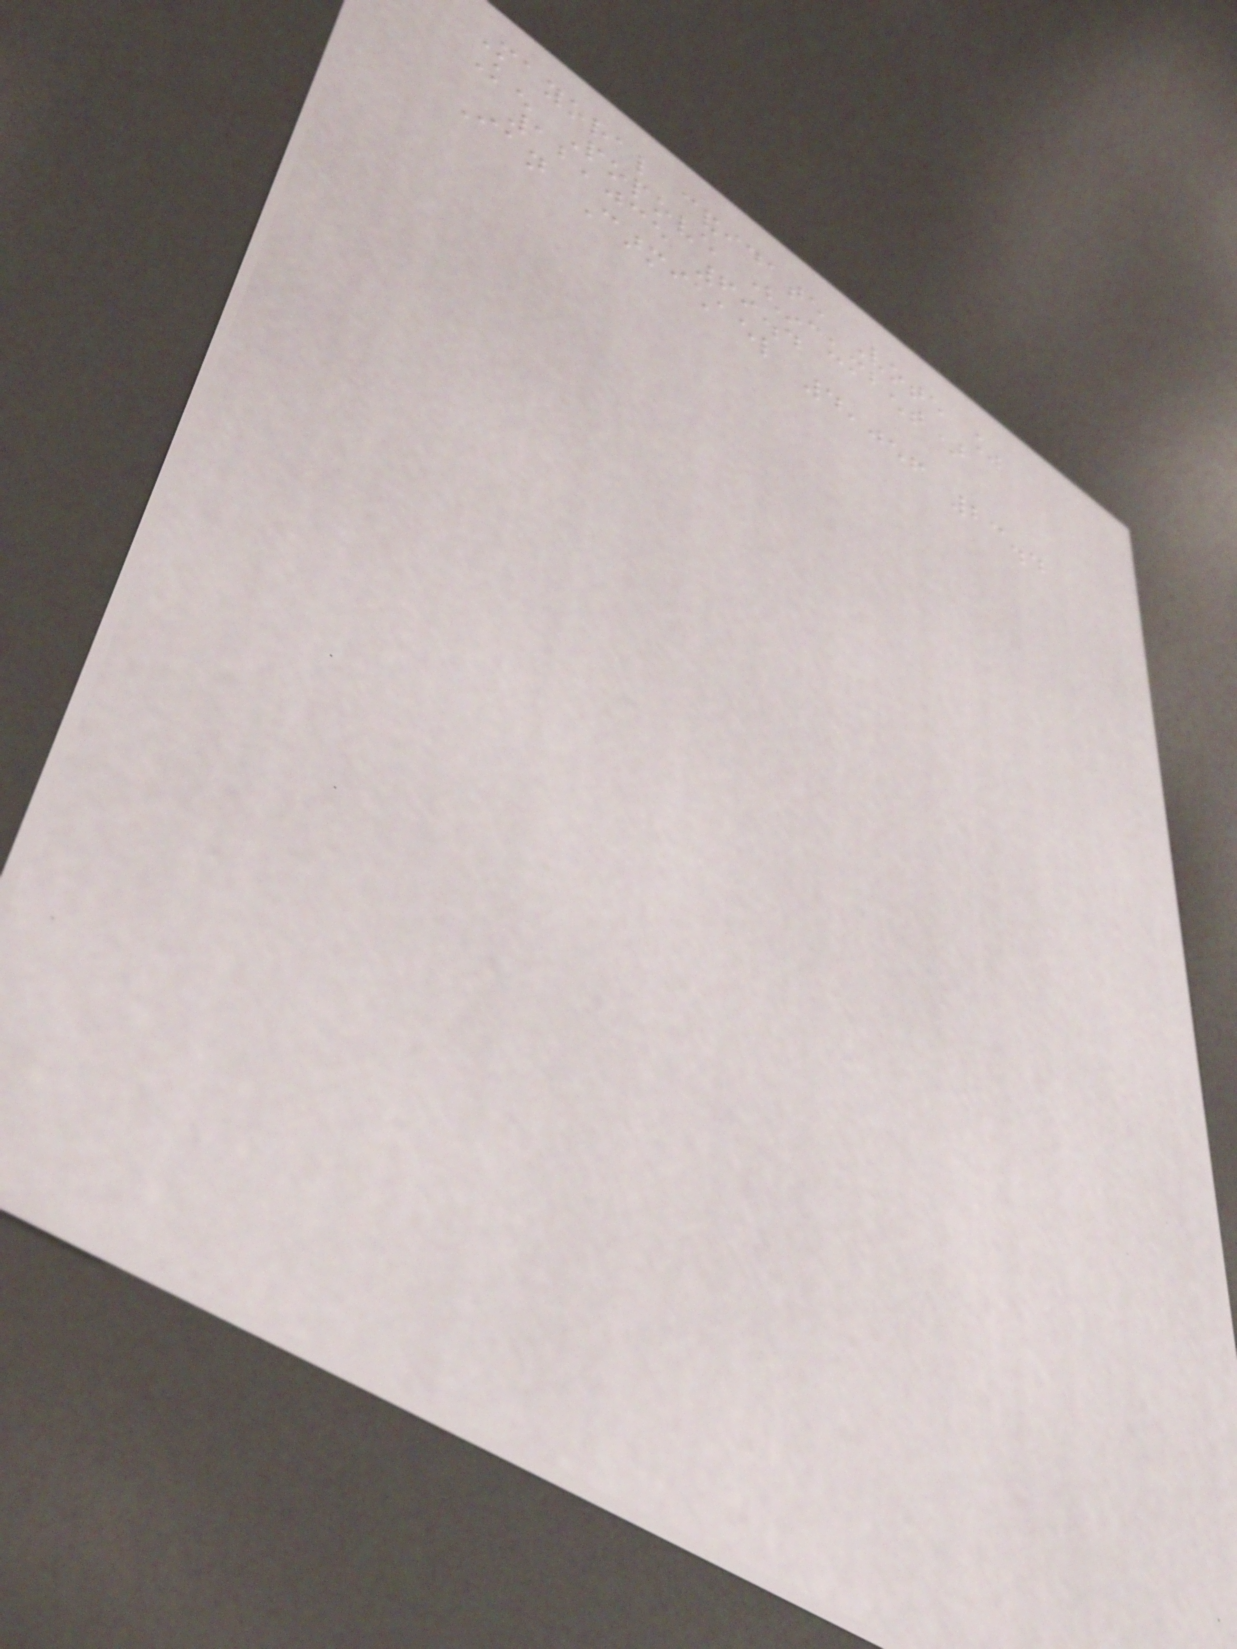Mayoral candidate Vote %
Ken Popove (incumbent)
12,035 69.4
Ian Carmichael 4,056 23.4
